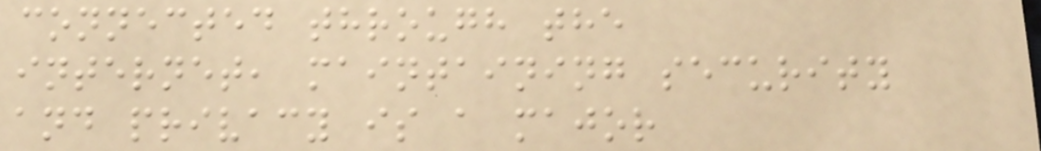connected through the
internet, maintaining security
and privacy is a major
